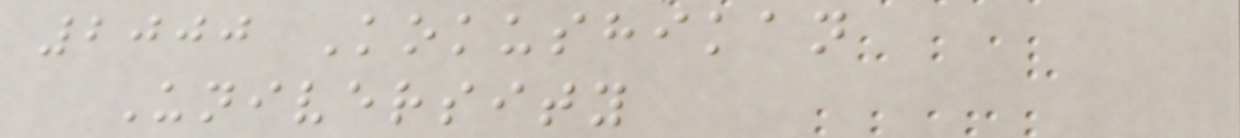2000 Kokushikan
University
